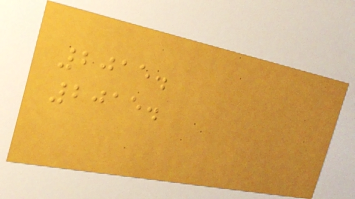2015.
2015.
